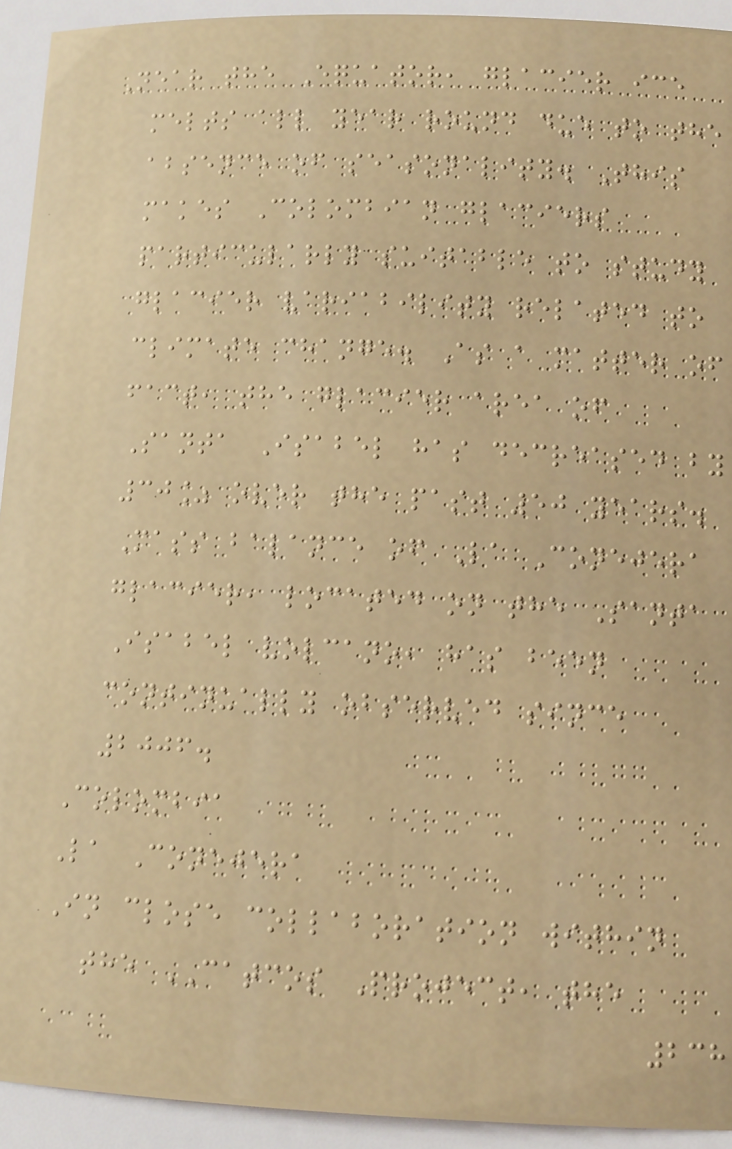Near the Equator, glacier ice
melts all year round due to the
absence of seasonality. This
makes Colombian glaciers
particularly suitable to study
glacier variability related to
climate change. As a matter of
fact, the glacier area of
Santa Isabel has decreased by
30% over the past 50 years.
Mass balance of La Conejera
glacier, located on the Santa
Isabel volcano, has been
continually observed since
2006.
Colombia
La Conejera
In close collaboration within
the CATCOS Project, the
238
